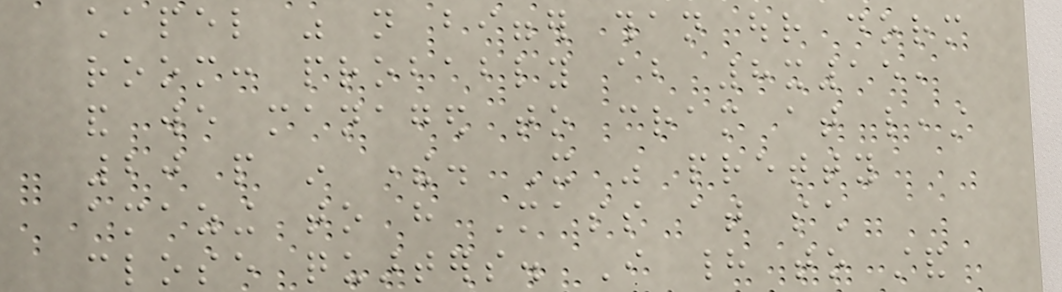chapel was not bigger than our dorm
room: probably about 8x15,
and we managed to cram at least
20 people in there. It was pretty
amazing to have Mass at such
close quarters. I had to stand
